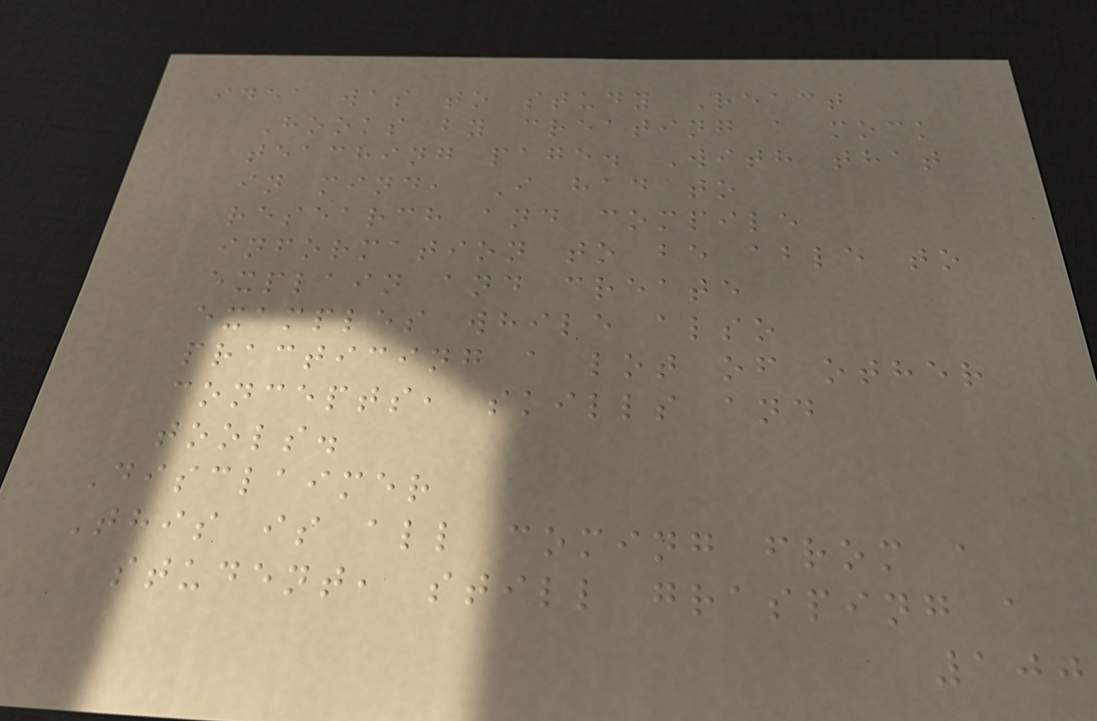idea was to study React
Hooks by creating a mock
teaching page. With that
in mind, I had to
research and compile
information to be able to
explain and create
examples while also
practicing a lot of other
concepts, skills and
tools.
Disclaimer
This is all coming from a
student, still grasping a
100
